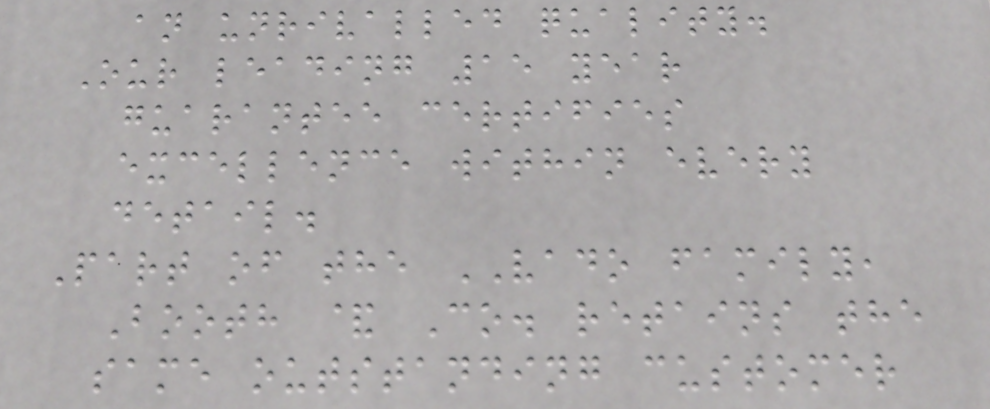an unrivalled quality.
Our leading 15 year
guarantee certifies
excellence within every
detail.
Part of the VADO family,
Booth & Co. retains the
same outstanding customer
